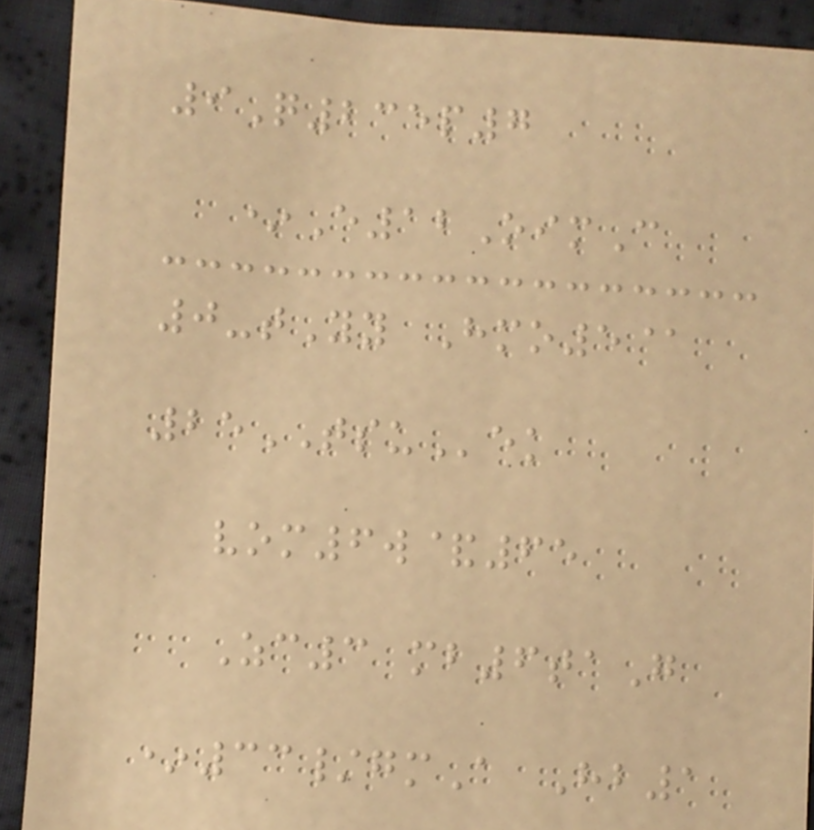9Q235p7
*E12OimC
0-tYy Hmo5@
25TSUek
vom6w&65
Zc3 mb6taG
*33/gmA Hb1
